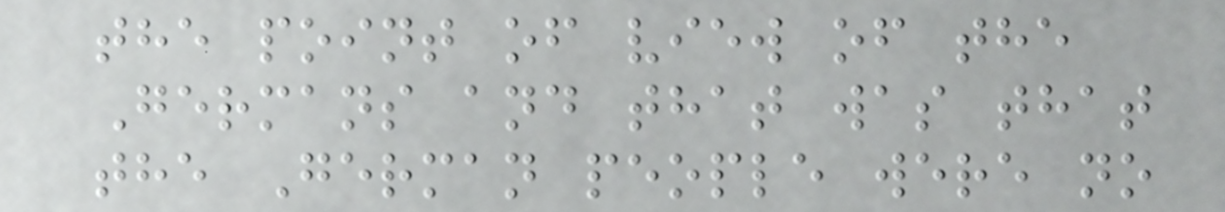the point of view of the
Germans and that was that
the German people were no
